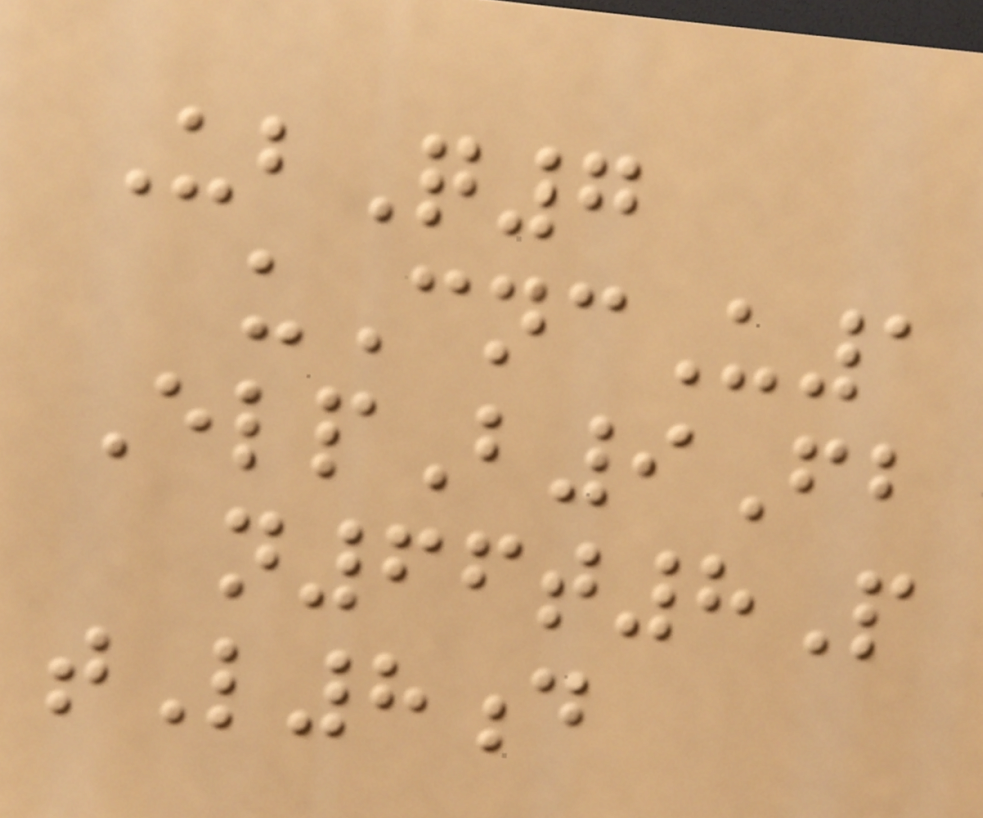UbQ7
uCncU1
ElpB9Fb
n66t8P
tL8d
